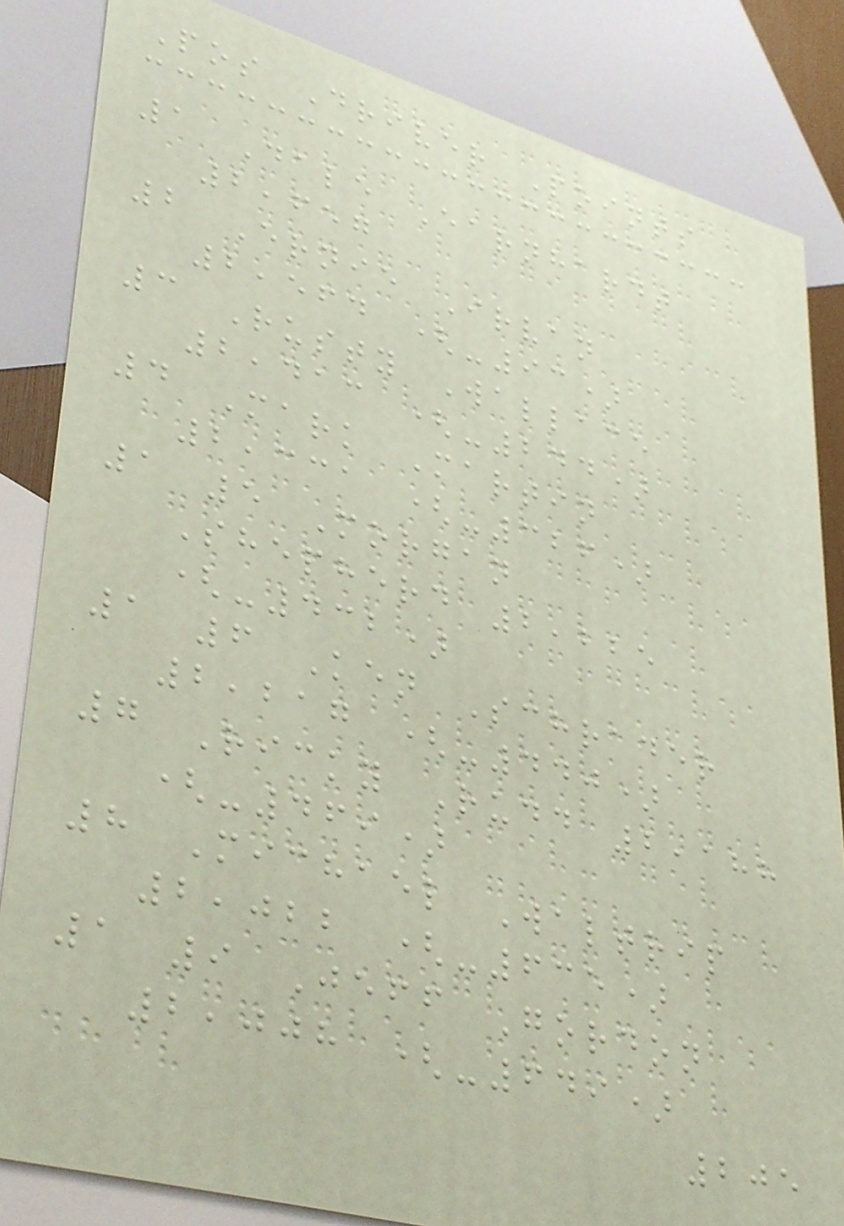Pos Driver Points
1 Dale Earnhardt
2,657
2 Ernie Irvan
2,564 (-93)
3 Rusty Wallace
2,413 (-244)
4 Mark Martin
2,331 (-326)
1 5 Morgan
Shepherd 2,225
(-432)
1 6 Ken Schrader
2,217 (-440)
7 Ricky Rudd 2,188
(-469)
8 Michael Waltrip
2,022 (-635)
1 9 Jeff Gordon
2,008 (-649)
205
